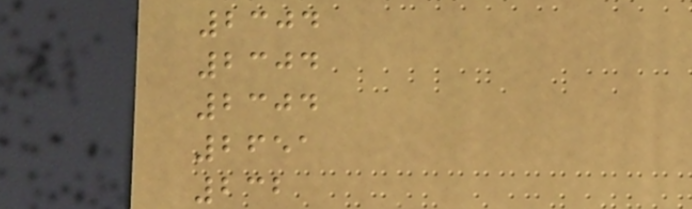2304
2304
2304
2651
232
